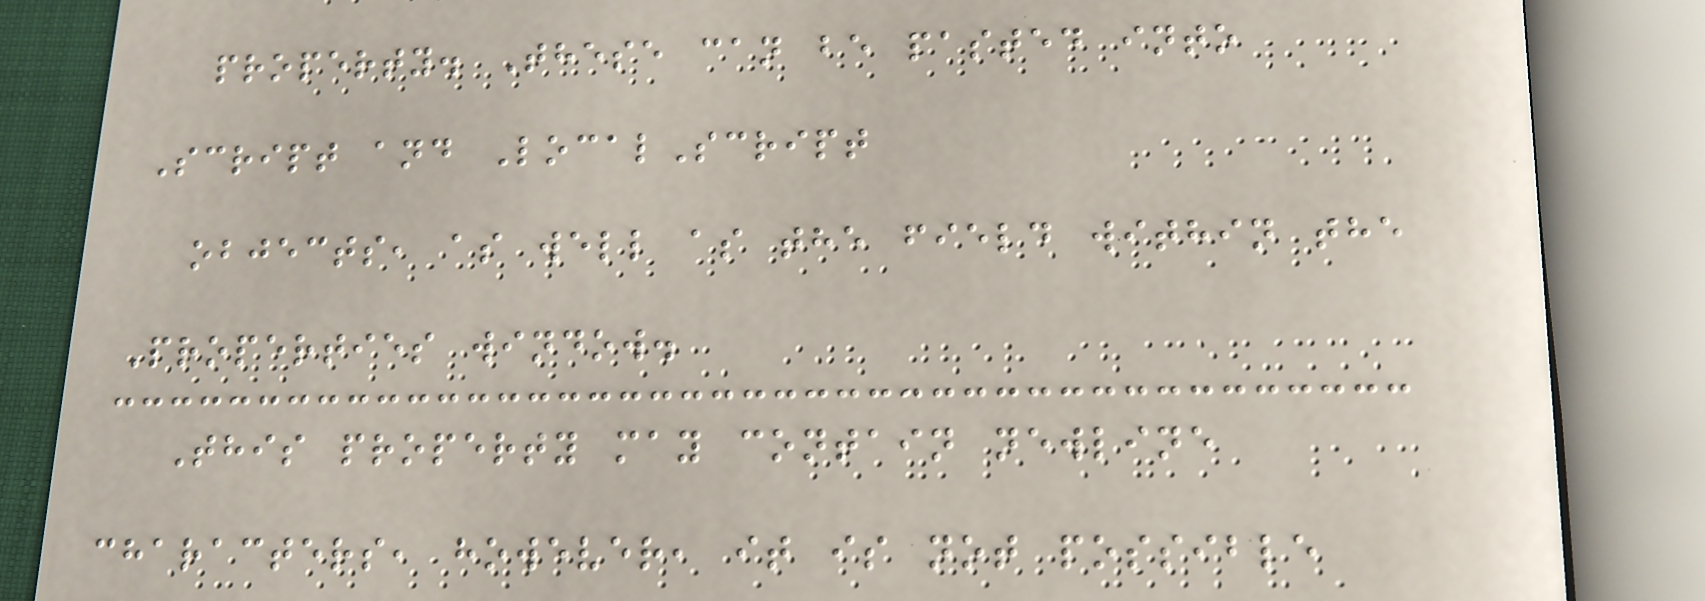property. These can be pasted into
Script and LocalScript
objects, as well as the field within the
Properties window.
This property may contain newline
characters, however, it is not possible
